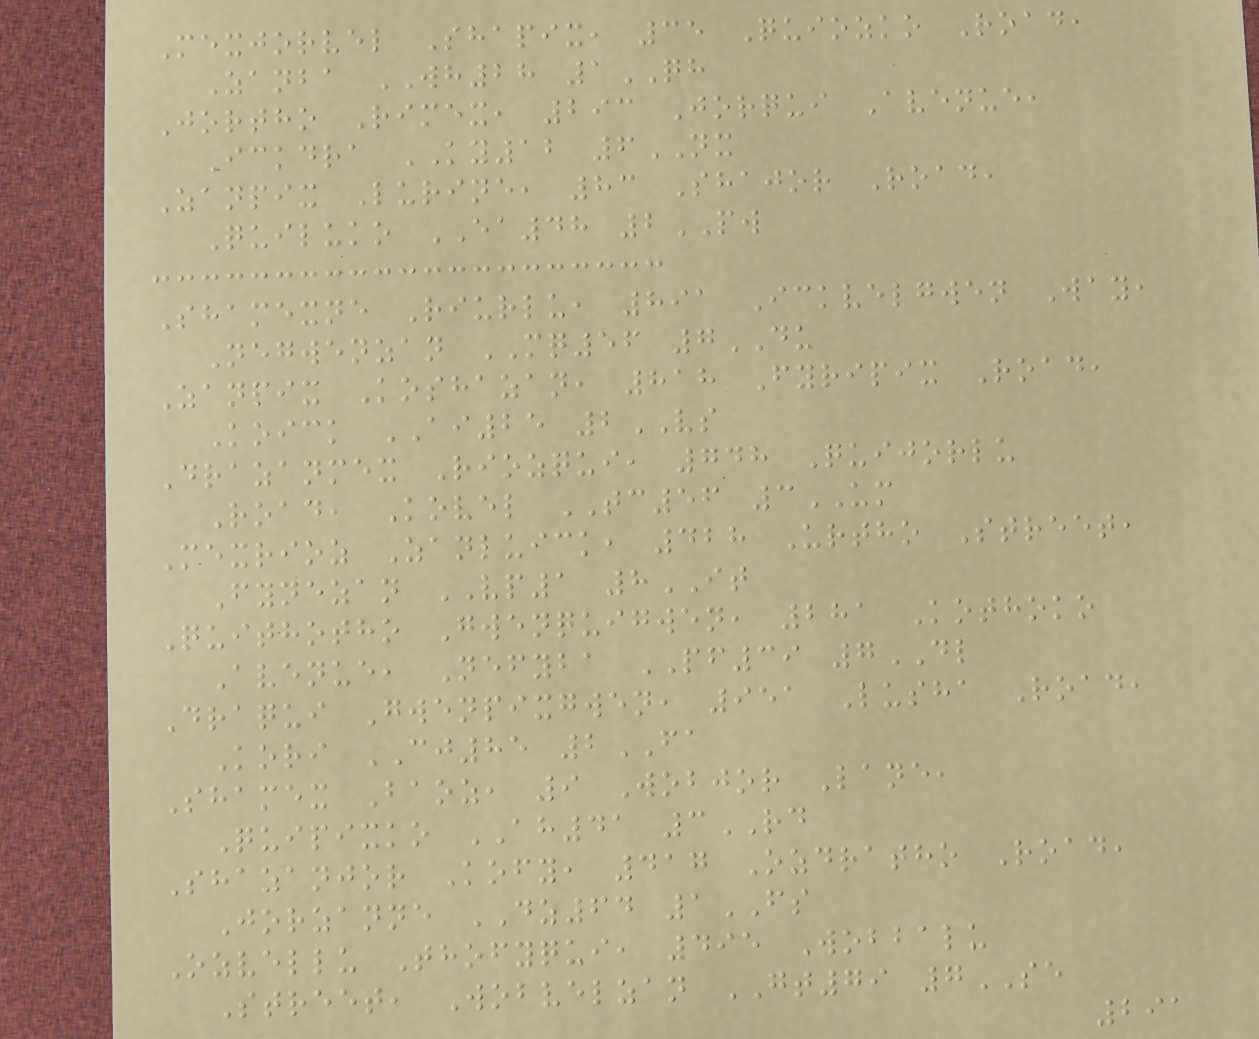Mexjorvel Shapix, 35 Quiozko Road,
Zanba WH28 1QH
Jortho Rimex, 293 Jorqui Avenue,
Ickdra KY12 6NX
Zanpix Lurine, 83 Shajor Road,
Quiluko EA48 2PW
Shamexne Riurlu, 891 Ickvelgwen Way,
Negwenzan MQ56 7DU
Zanpix Koshazan, 818 Fyripix Road,
Koick AI25 2VS
Drazanmex Riozqui, 748 Quijorlu
Road, Kovel TC56 3UM
Mexrioz Zanluick, 428 Urtho Street,
Fynezan VP1 8IT
Quithotho Gwenquigwen, 281 Kothoko
Avenue, Nefyba PF39 7DL
Draqui Gwenpixgwen, 951 Lusha Road,
Kori CJ85 2FA
Shamex Baoz, 9 Wobjor Lane,
Quipixko AH41 3RD
Shazanjor Kofy, 417 Ozdratho Road,
Jorzanne DZ64 1FS
Ozvellu Thofyqui, 495 Wobbalu
Street, Wobvelzan GT79 7SE
291
